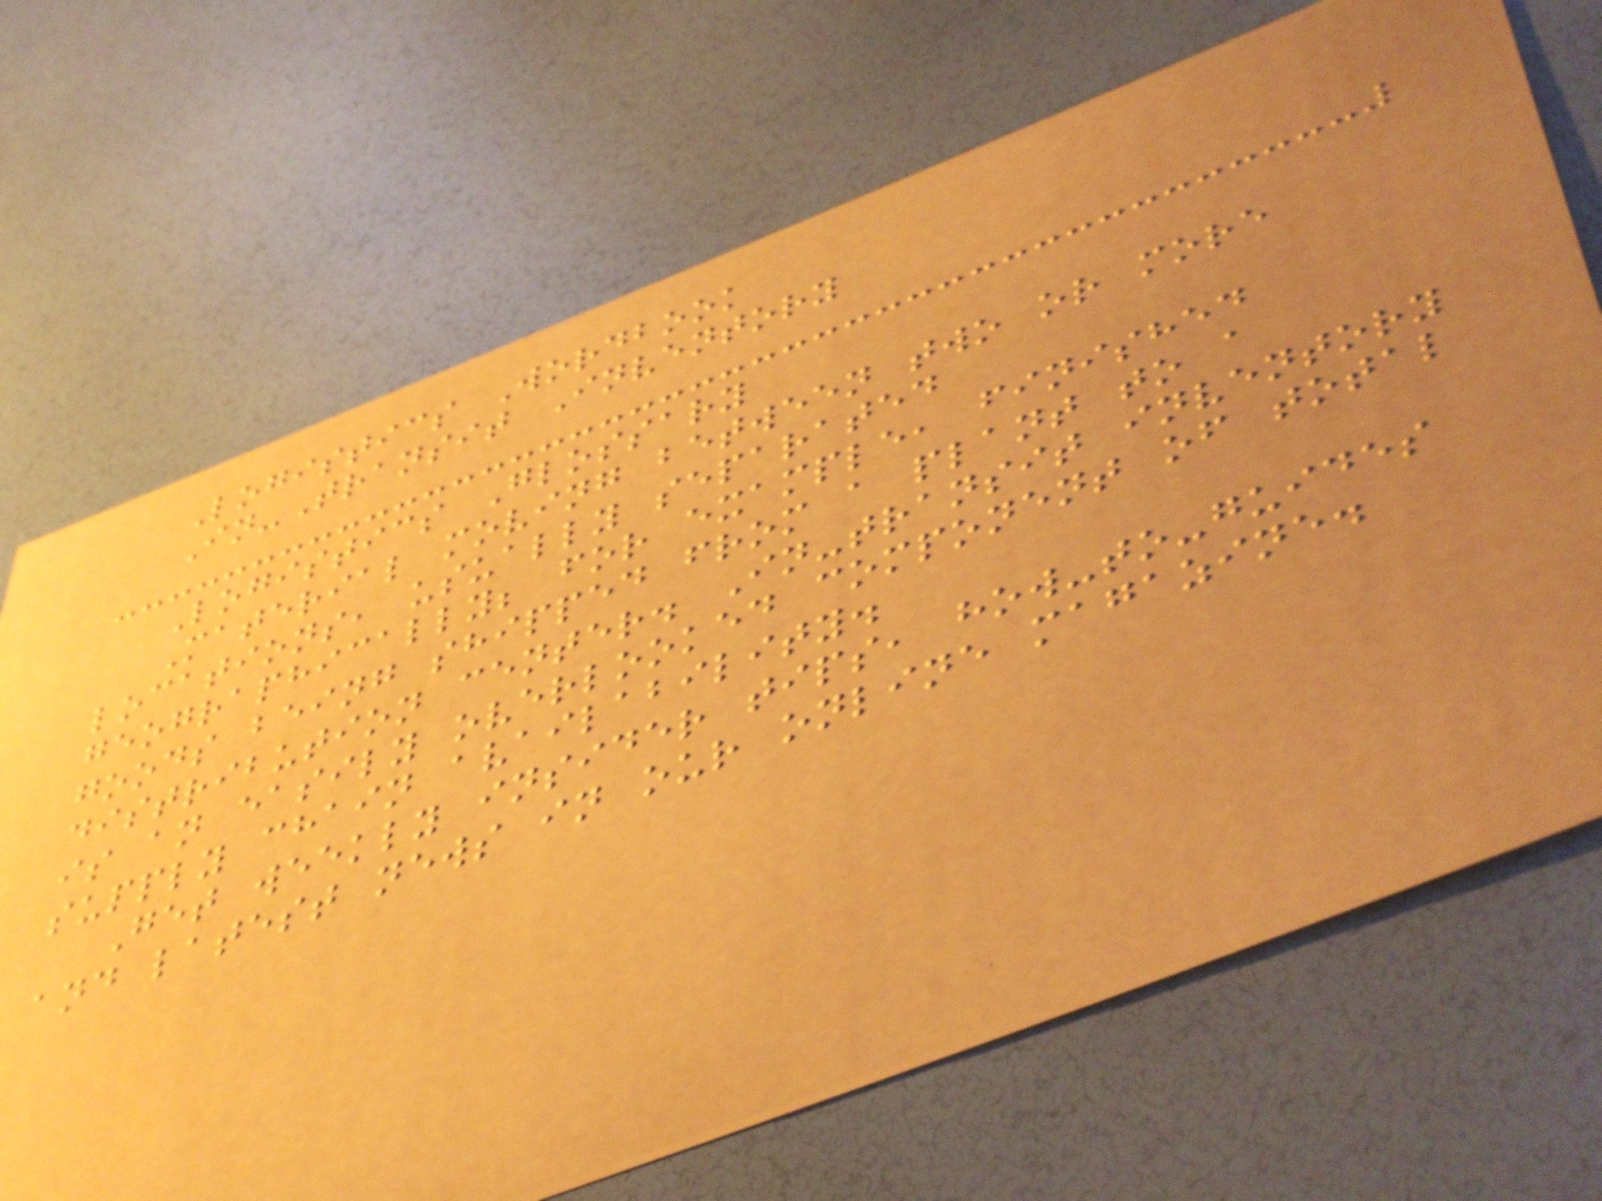Logistics Wordbook
In-Transit Inventory
Logistics Glossary
Material moving between two or more
locations, usually separated
geographically; for example, finished
goods being shipped from a plant to a
distribution center. In-transit inventory
is an easily overlooked component of total
supply chain availability.
Get weekly insider tips, how-to-guides
and latest news in our online magazine.
